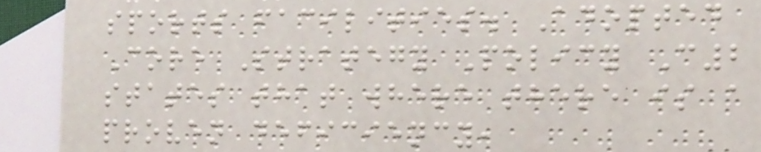sports facilities. Adopted
Core Strategy Policy C2
states that where there is a
proven deficiency,
